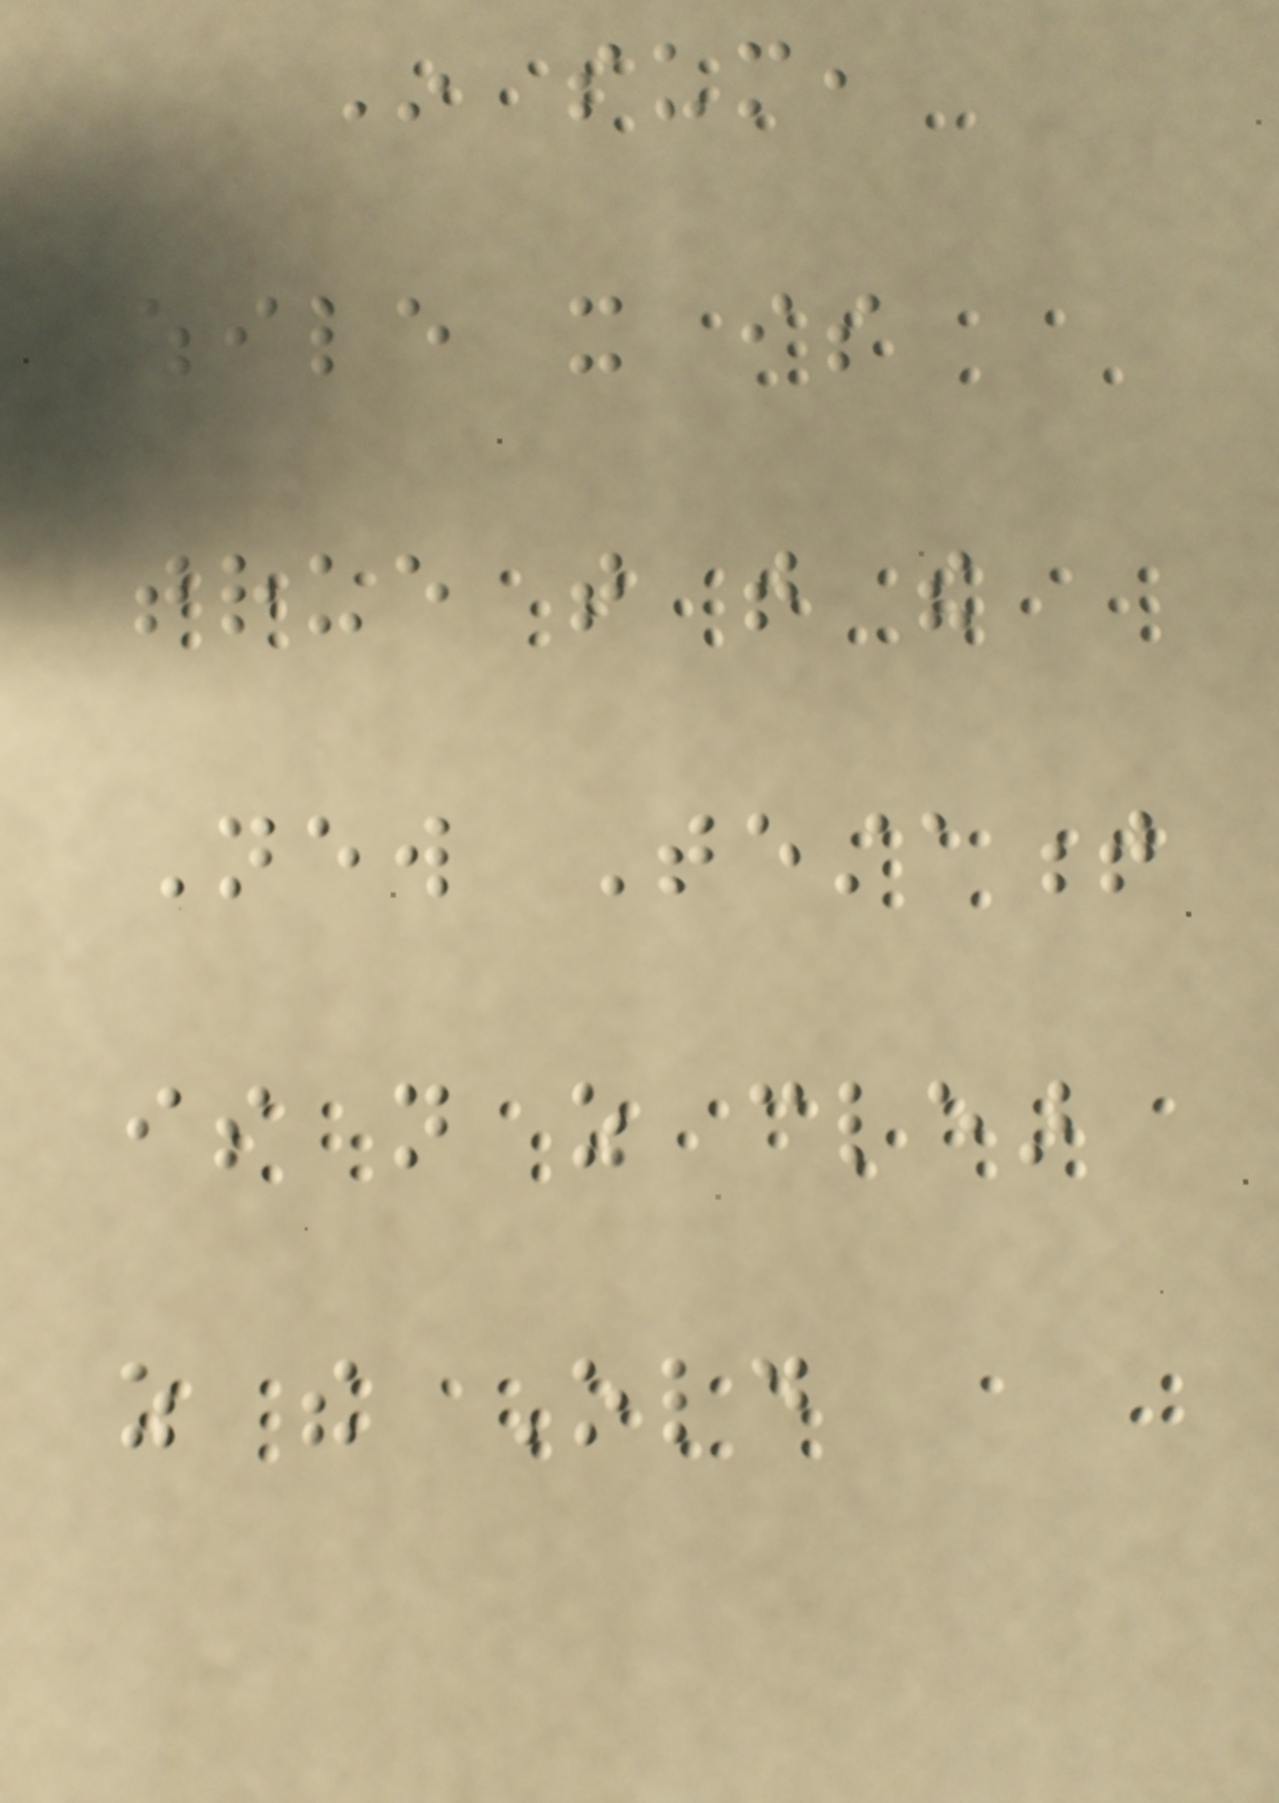In sum,
while it is
true that that the
New Testament
is not as clear
as the Old
